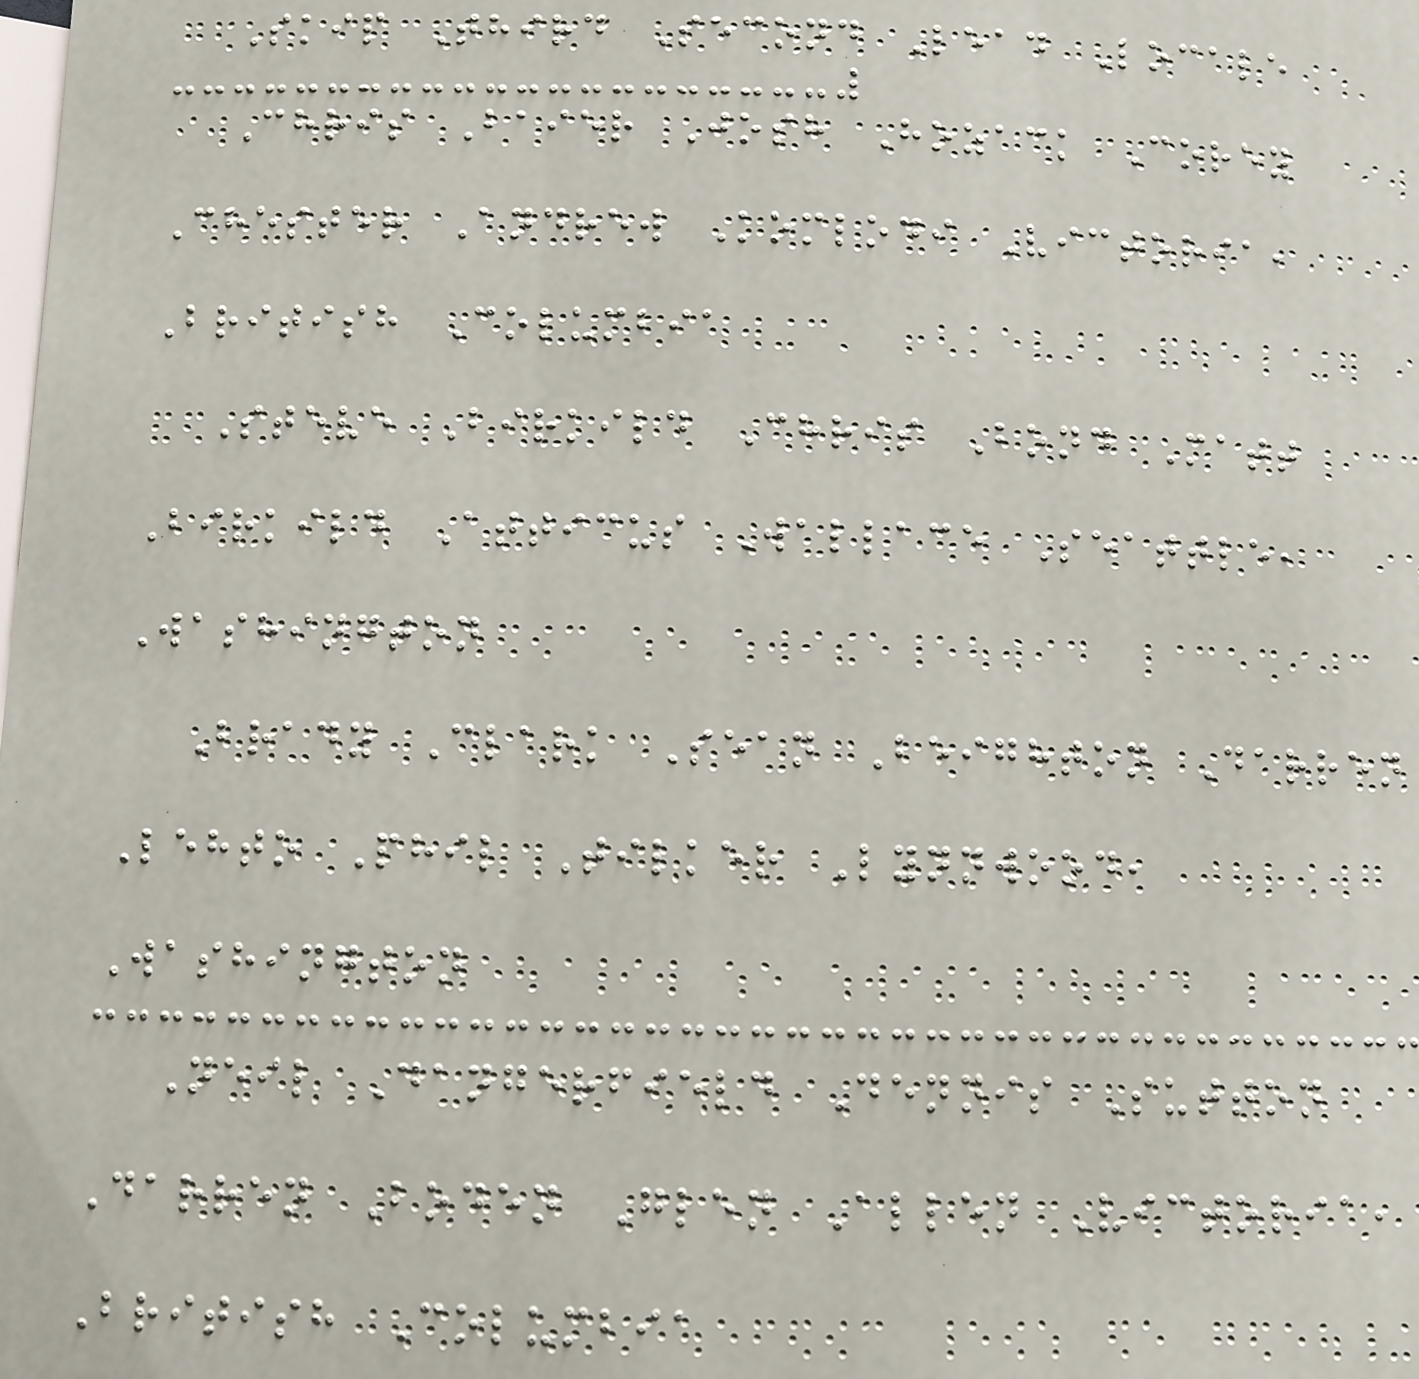Skip Third Second Lead Locale
Chris Baier Josh Hozack Corey
Chester Andrew Komlodi Victoria,
British Columbia
Steve Birkild Chris Bond Matt
Birkild Atticus Wallace Seattle,
Washington
Brady Clark Sean Beighton Darren
Lehto Phil Tilker Lynnwood,
Washington
Neil Dangerfield Dennis Sutton
Darren Boden Glen Allen Victoria,
British Columbia
